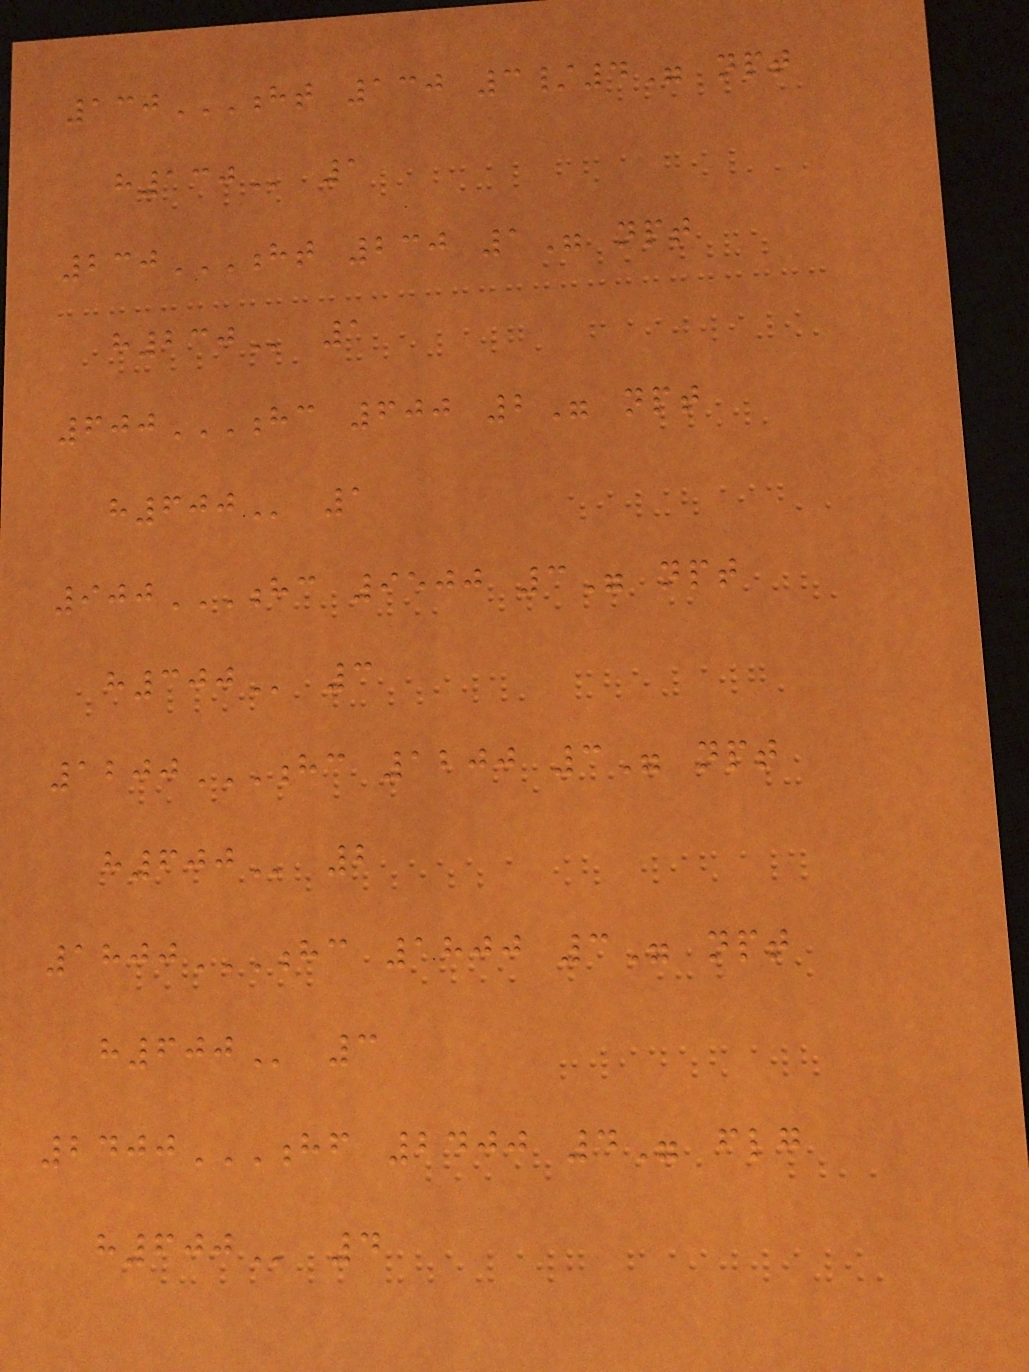130HT 130 3/4" NPT
H130 1
230HT 230 1" NPT
H230 1
600HC 600 2" NPT
H600 1
900HC 9500 3" NPT
H300 3
1200HC 1200 3" NPT
H600 2
1800HC 1800 3" NPT
H600 3
2400HF 2400 4" FLG
H600 4
